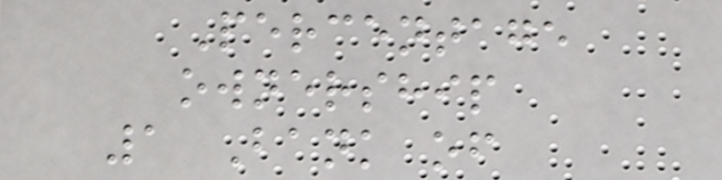Percentage
ownership
1 Bank of
